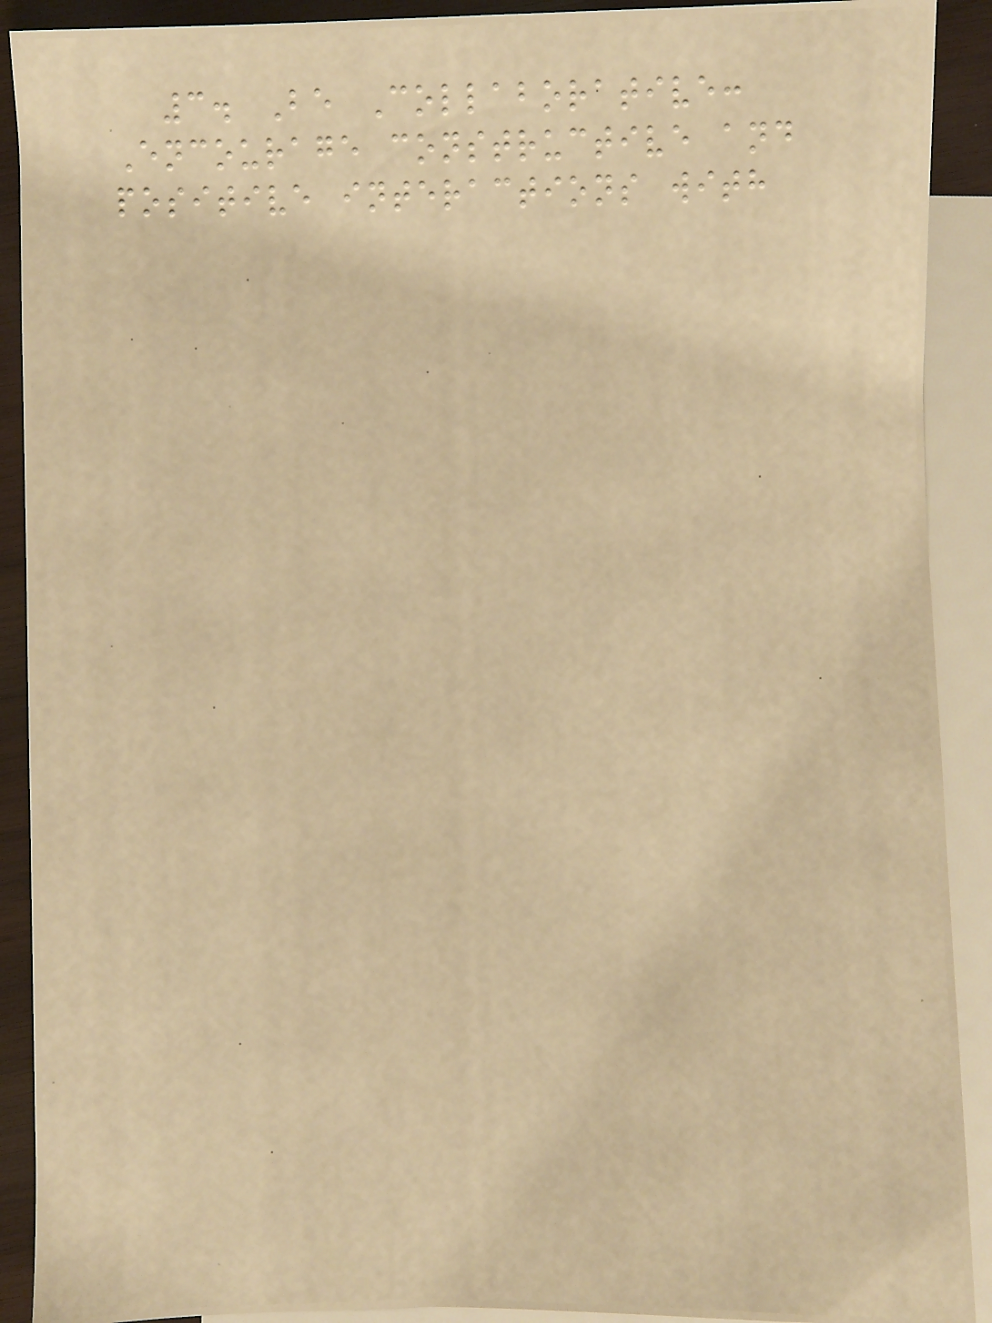3. Be Collaborative:
Encourage constructive and
positive interactions with
